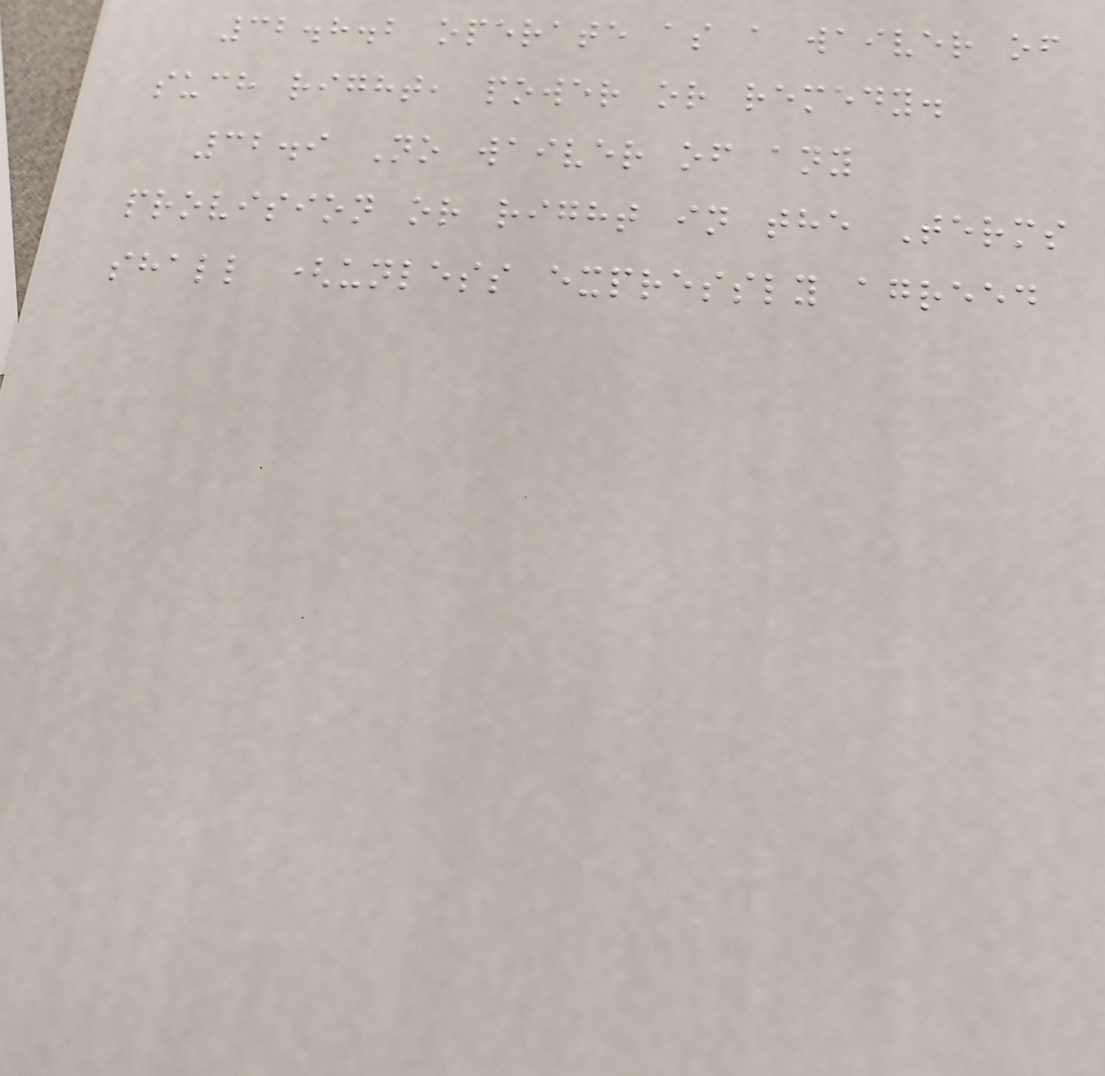32.8.2 operate as a waiver of
such right, power or remedy.
32.9 No waiver of any
provision or right in the Terms
shall (unless expressly agreed
